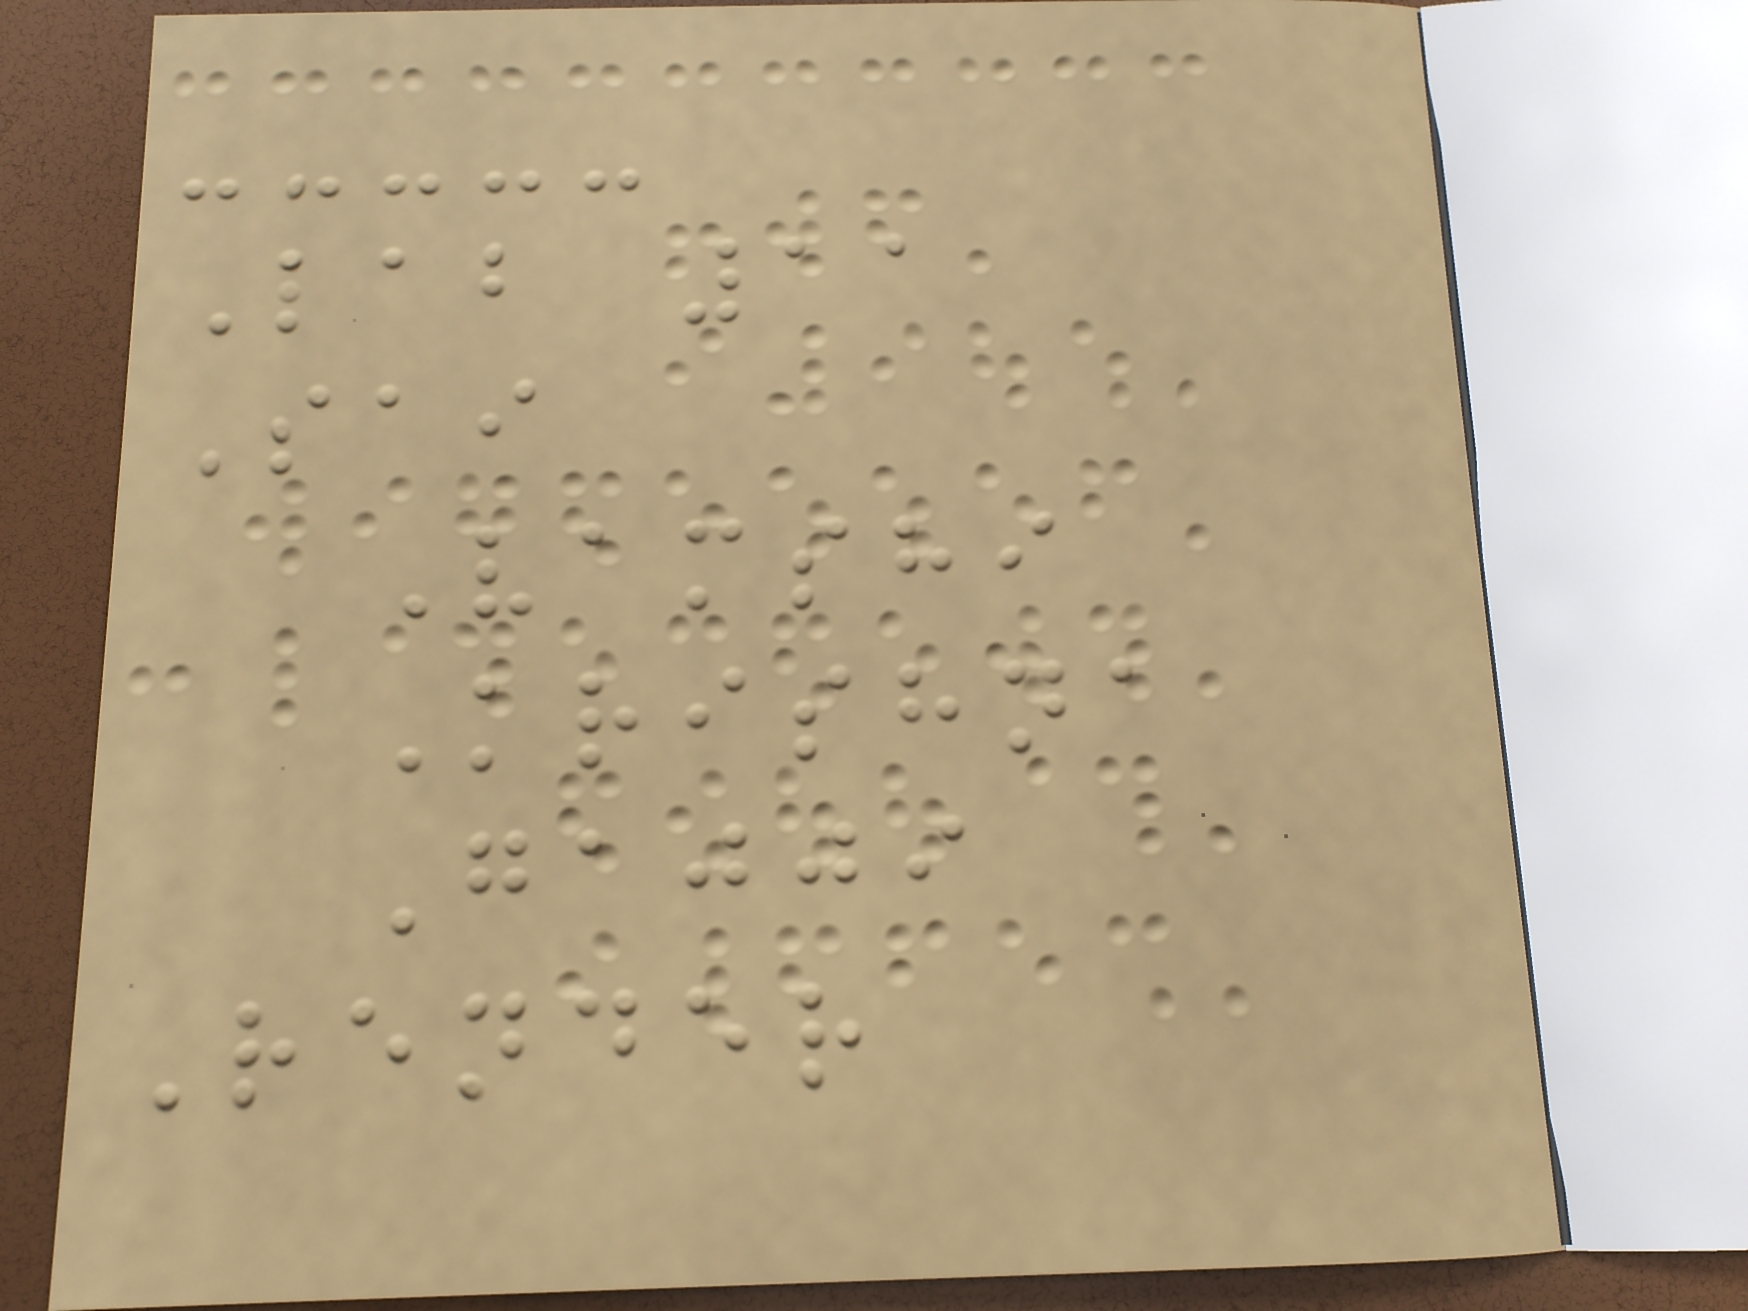Lab 11
Sai
Vamshi
Krishna
Gajji
Render
